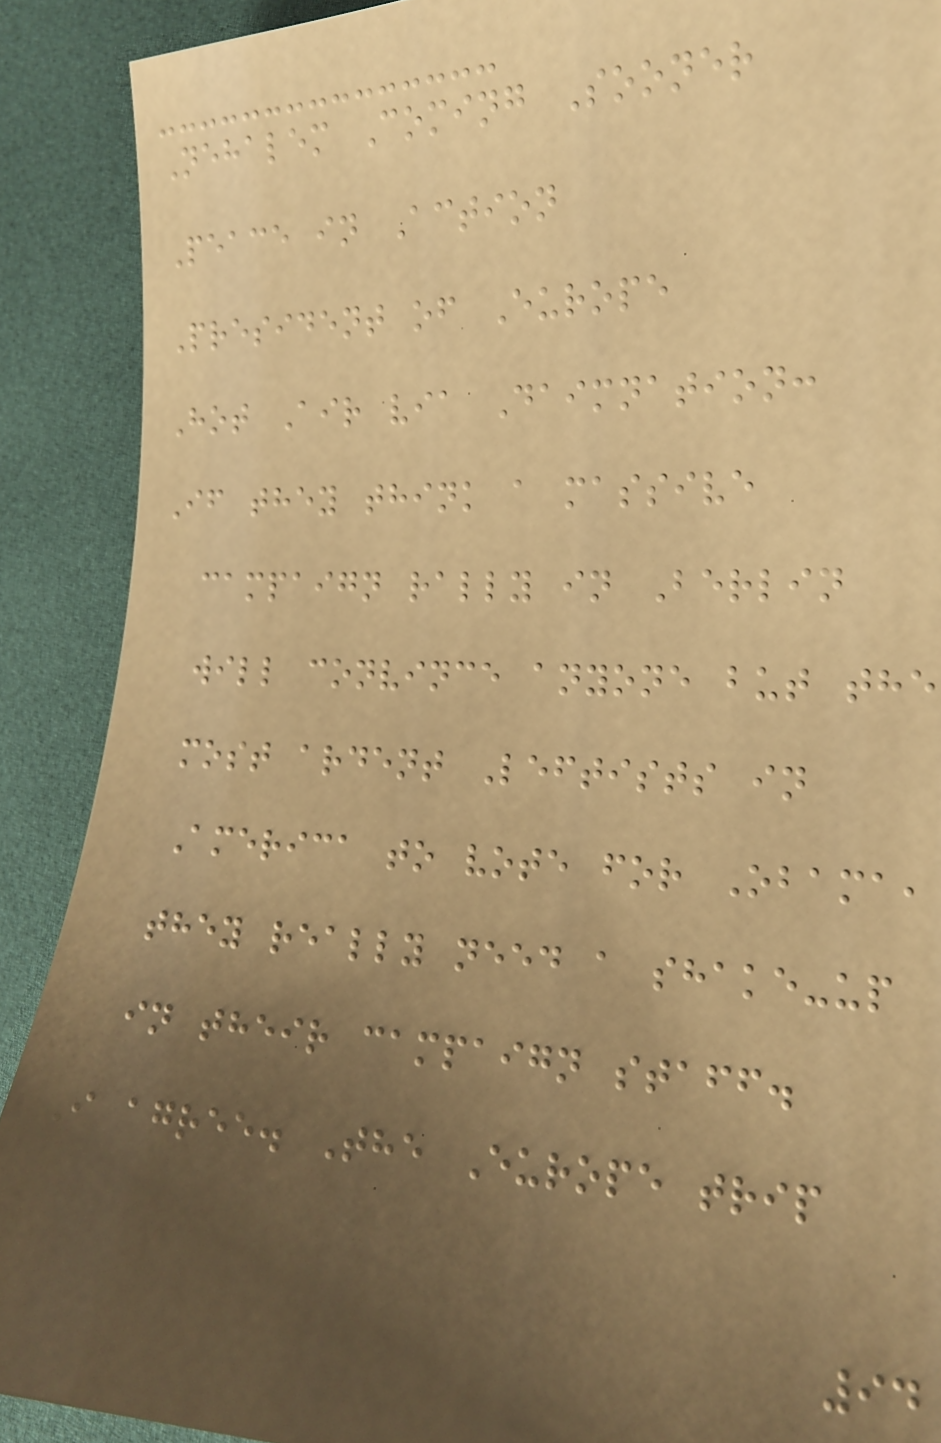Nehalem Coming Sooner
Peace in Action
President of Europe
Hot Air via Daimnation:
If they think a massive
campaign rally in Berlin
will convince anyone but the
most ardent Leftists in
America to vote for Obama,
they really need a shake-up
in their campaign staff.
I agree. The Europe trip
94
